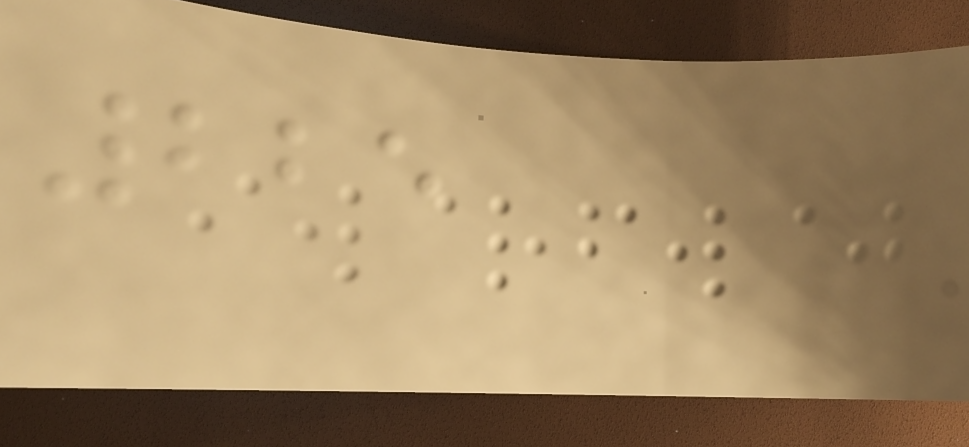225
